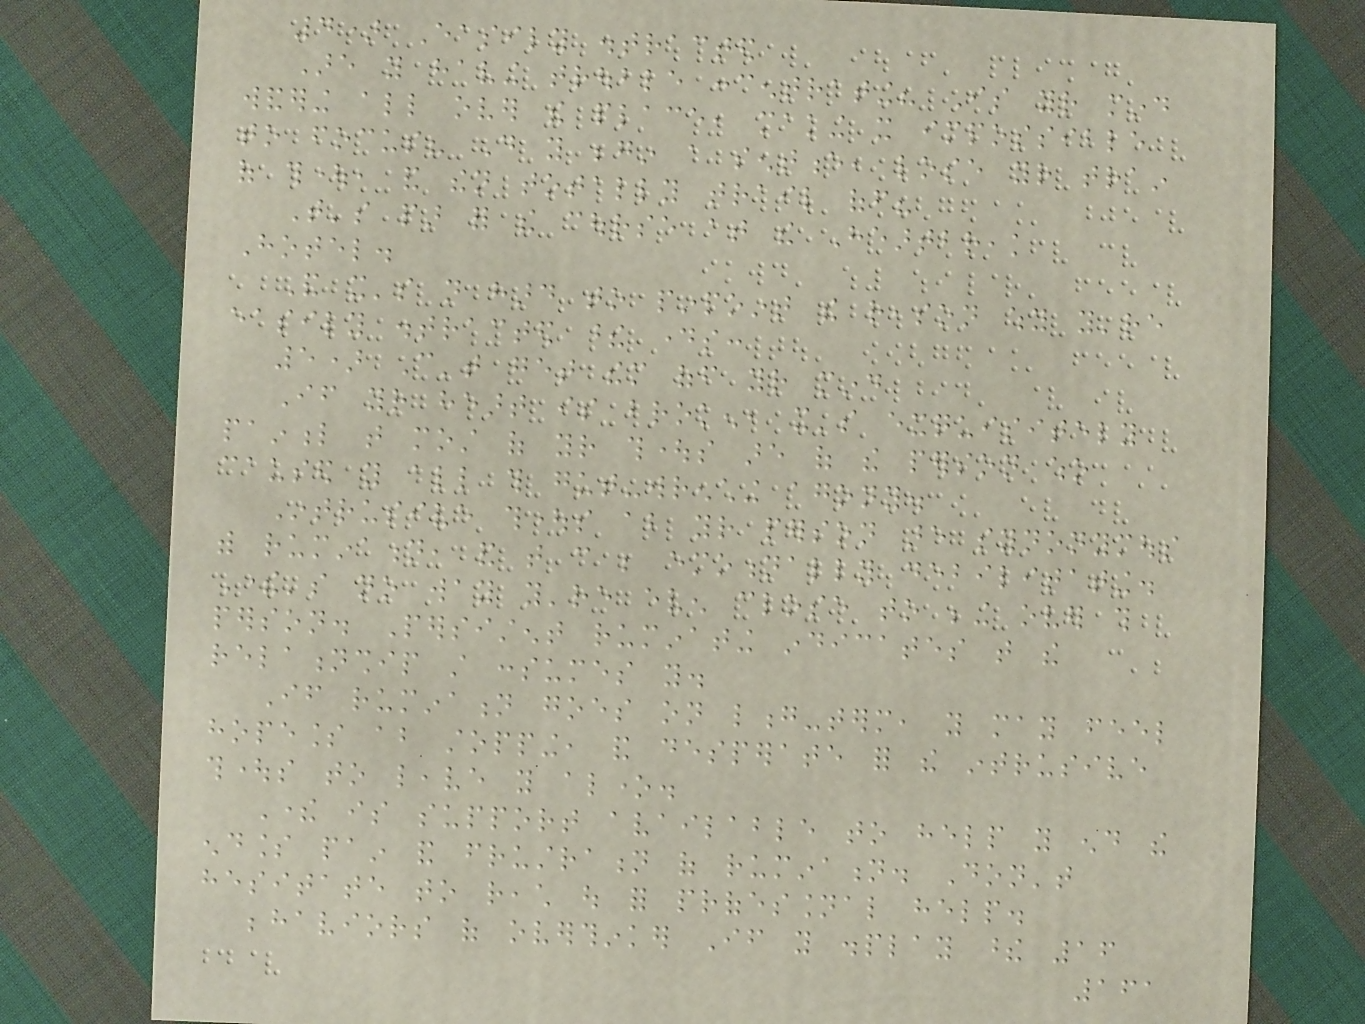4) Easily distracted
Are you having trouble concentrating? Is your mind
wandering all over the place, making it impossible
to focus? Do you begin a sentence, lose your train
of thought, and then totally trail off?
That's par for the course at the Heartbreak
Hotel.
And it's not hard to pinpoint the reason why you're
easily distracted these days:
5) Can't get them off your mind
If your heart is broken, it's exquisitely
painful that most of your thoughts are of the person who
caused you all this gut-wrenching agony.
Intrusive thoughts about your person are synonymous
with rumination, and that can be emotionally debilitating.
There's no way you're even close to being over this
person. Persistent ruminating indicates that the
relationship still consumes you.
If rumination goes on long-term, you may feel
hopeless about stopping, and desperate for the intrusive
thoughts to leave you alone.
There is support available to help you end the
endless pain and frustration of rumination. Don't
hesitate to reach out for professional help.
behaviors of overthinker If you display these 16
161
